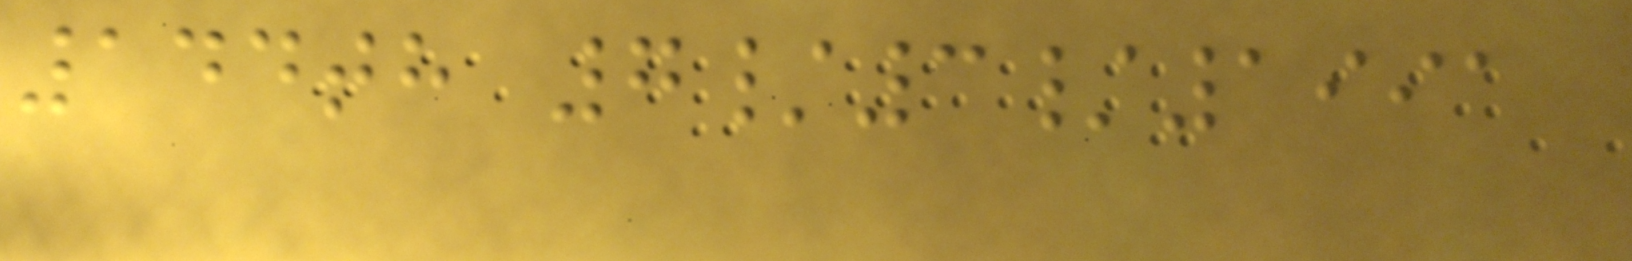144th 7/3/1991
